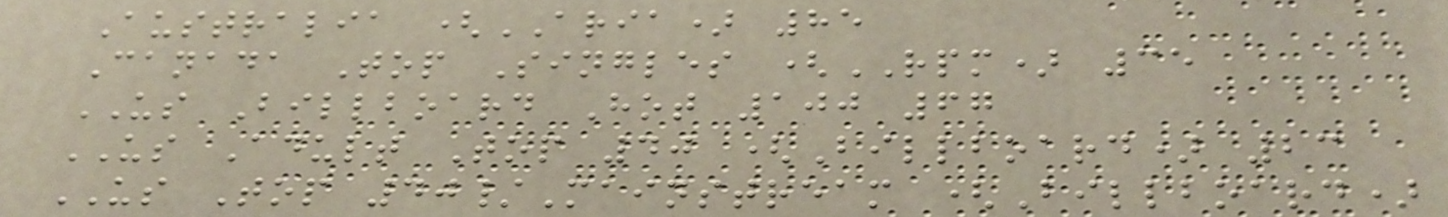Australia (ARIA) 85
Canada Top Singles (RPM) 35
US Billboard Hot 100 67
US Adult Top 40 (Billboard) 23
US Top 40/Mainstream (Billboard)
